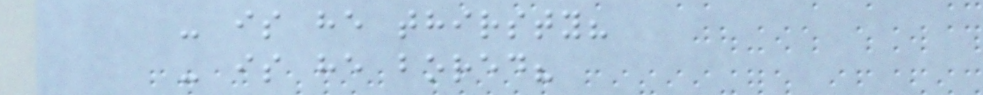- is he thirsty?
- is he bored?
